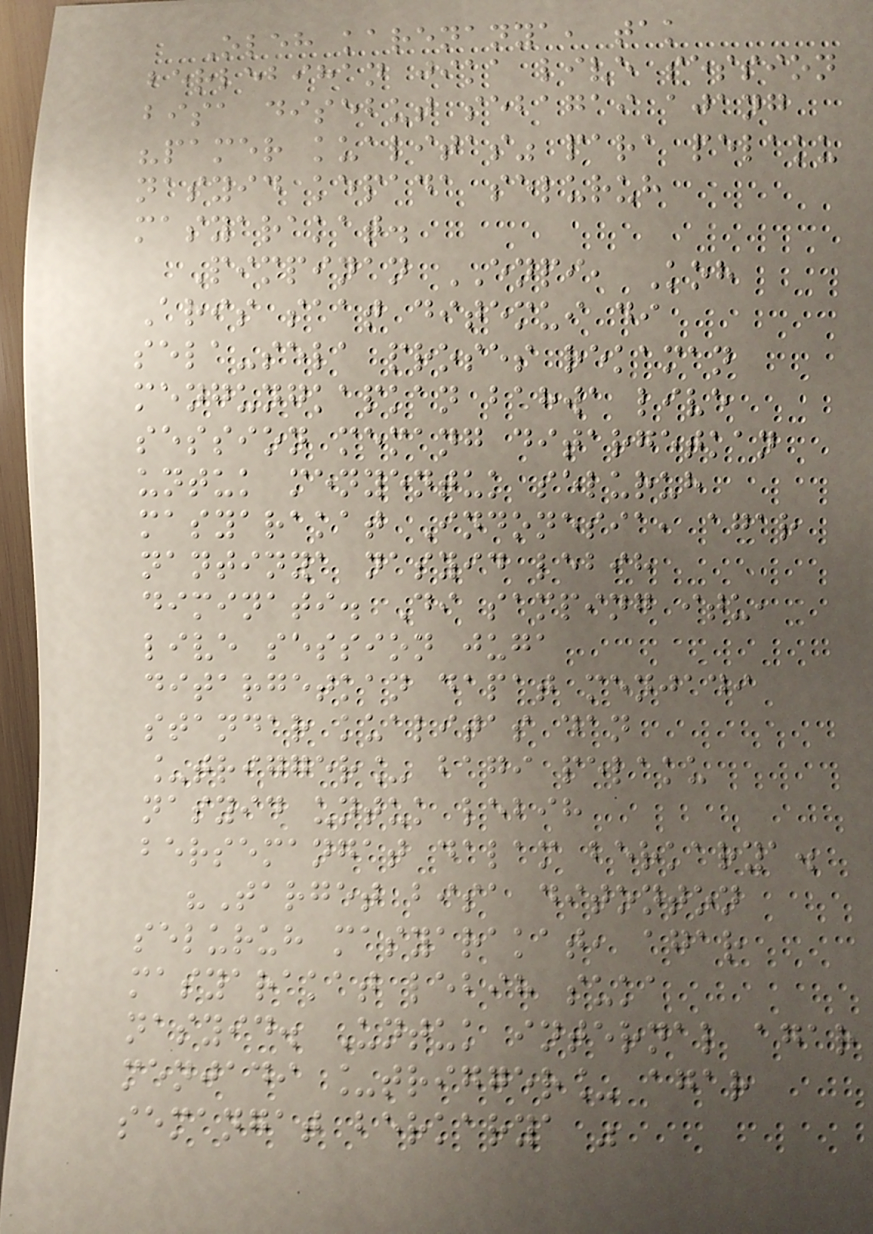Oleh karenanya, tak
berlebihan jika live session
bisa disebut sebagai ajang
"pamer kualitas" para pelaku
nasyid kepada seluruh
masyarakat.
Pimpinan ENPI, Koh
Aris saat ditemui di
sela-sela proses rekaman
mengungkapkan bahwa live
session memang ditargetkan
untuk menyentuk seluruh
masyarakat Indonesia, agar
nantinya nasyid lebih
diminati. Di samping itu,
live session juga
ditargetkan dapat menjadi
standar kualitas dan
_trigger_ bagi pelaku
nasyid untuk lebih
bersemangat dalam berkarya.
"Target bisa ditonton
seluruh masyarakat, agar
masyarakat lebih suka
nasyid. Untuk internal agar
menjadi _trigger_ agar
semangat berkarya "
